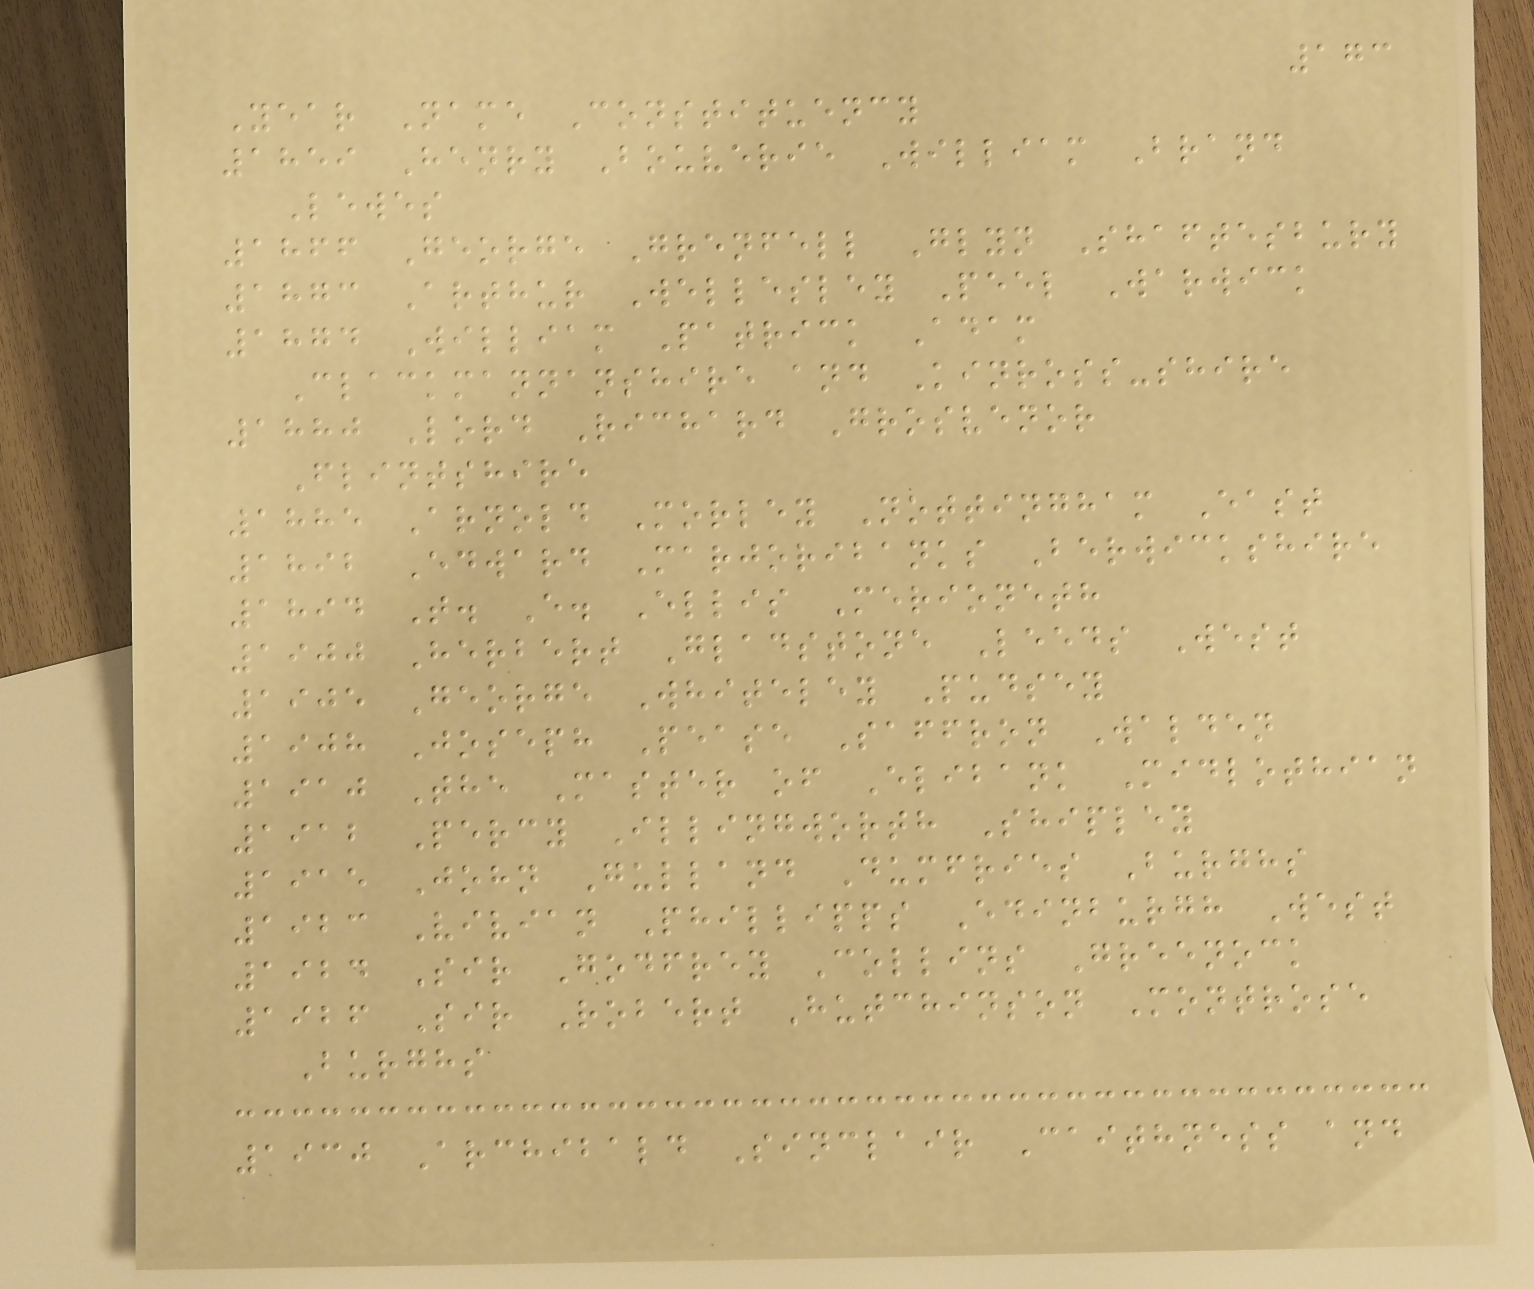173
Year Name Constituency
1859 Henry Bouverie William Brand
Lewes
1866 George Grenfell Glyn Shaftesbury
1873 Arthur Wellesley Peel Warwick
1874 William Patrick Adam
Clackmannanshire and Kinross-shire
1880 Lord Richard Grosvenor
Flintshire
1885 Arnold Morley Nottingham East
1892 Edward Marjoribanks Berwickshire
1894 T. E. Ellis Merioneth
1900 Herbert Gladstone Leeds West
1905 George Whiteley Pudsey
1908 Joseph Pease Saffron Walden
1910 The Master of Elibank Midlothian
1912 Percy Illingworth Shipley
1915 John Gulland Dumfries Burghs
1923 Vivian Phillipps Edinburgh West
1924 Sir Godfrey Collins Greenock
1926 Sir Robert Hutchinson Montrose
Burghs
1930 Archibald Sinclair Caithness and
